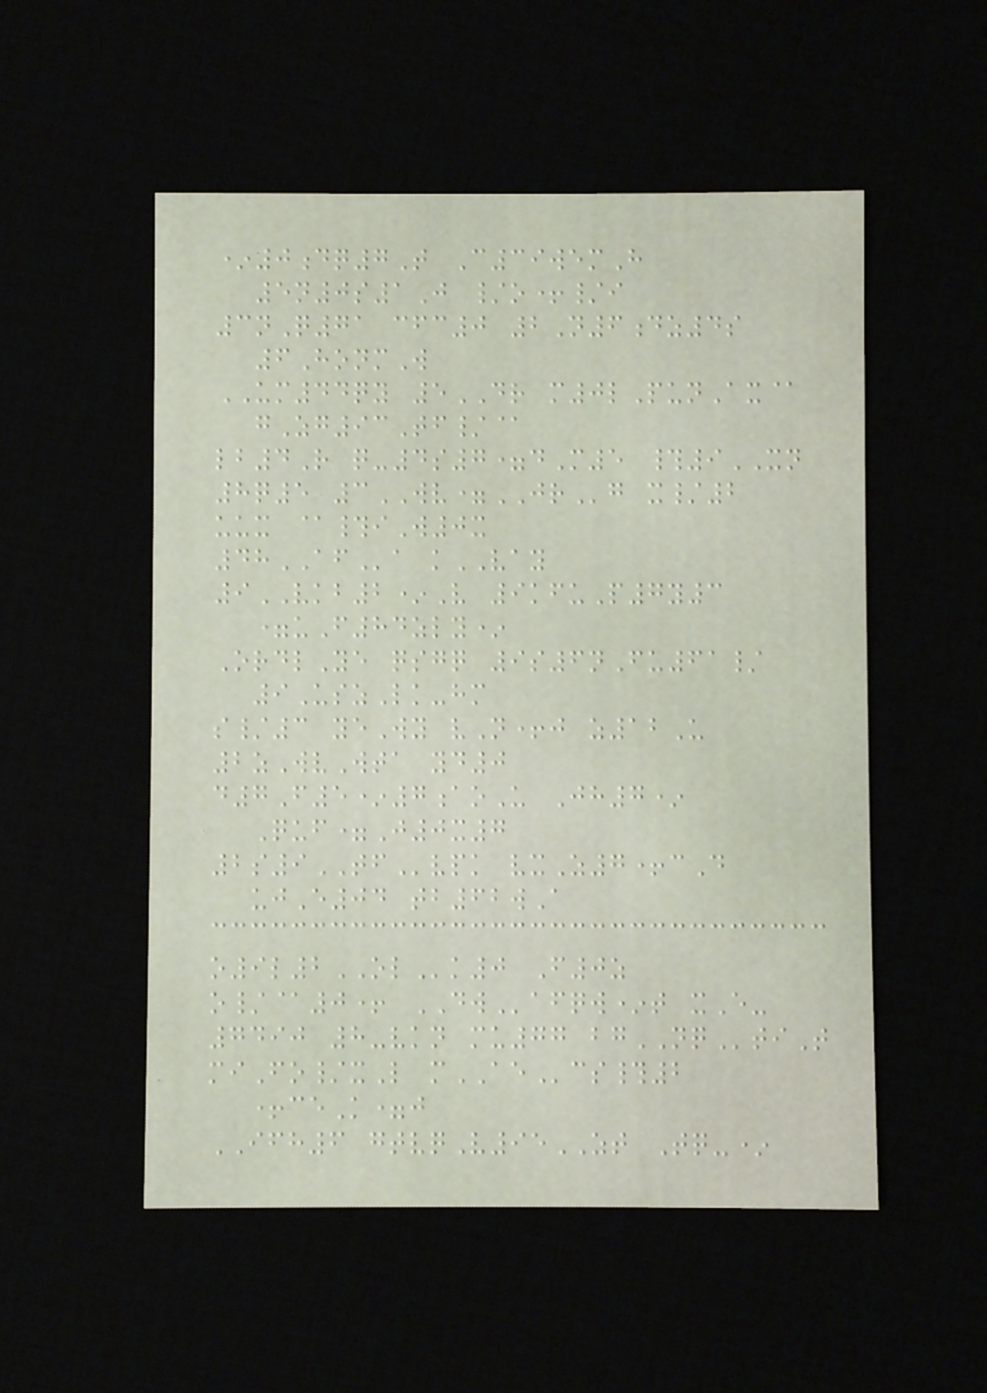*0dq7T C39wemH
5n0s1J /o+/i
3nQ71 cfc0 2N6dz4s
6HonmW
UM44qy 5DR m0lPunAx@
gZg93Tf/@
lb4R q-4s7=dM5 #9XN
8q5 3WV=JRg x/2
uux @#iW0x
48AFa kVAY
9VKB2*V 9kfuP7y3
=uF84zly*
OrdlYe qsgq 9s6nFu61/
9UszLk-hm
s/3 yeWy vN+j z12U
2zWvWta yd0
d7F5*7aoU Jh7*
Quf=J0x7
2s9TFvpk vxZ7+cD
ujE04 tb62wA
o9l2OLk0 F0z
o/@0+ DWafqw*t xE-
7490 8-vkn mu77 bgNQtiT
miFo/xL mAEcs#2
+ceK=j
IFH6 gtvqV95ZT Tq-*
